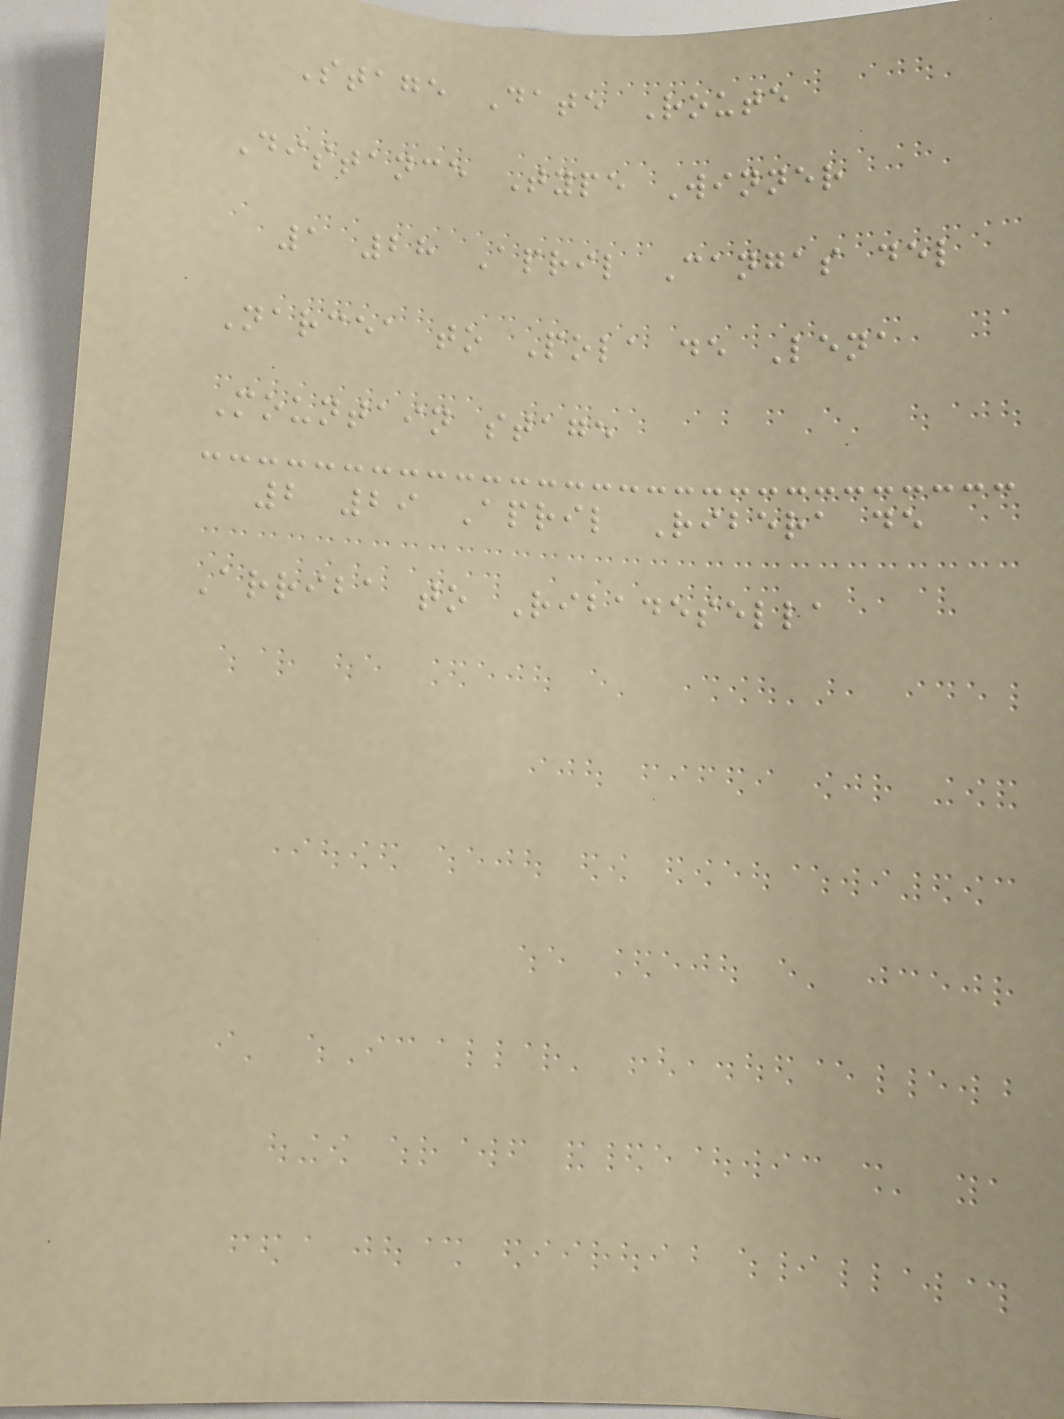Stage Date Route
Distance Type Winner
1 28 April Cangas del
Narcea to Pola de Lena
Mountain stage
2 29 April Ribera de
Arriba to Ribadesella
